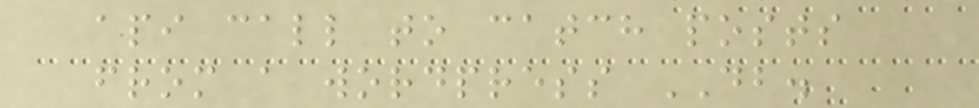api call to catch posts
from a wordpress DB.
